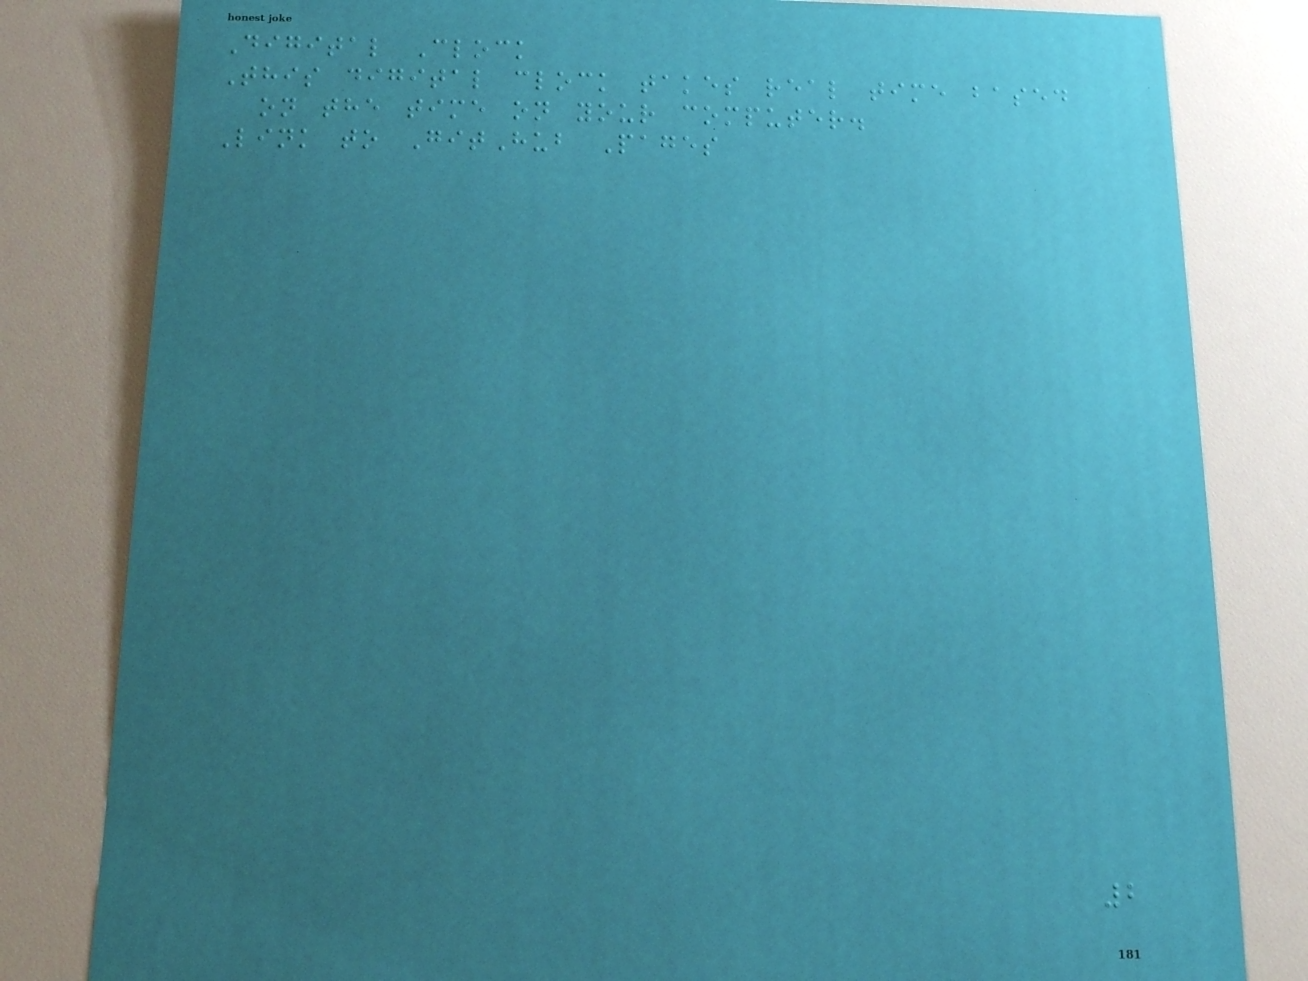Digital Clock
This digital clock takes real time based
on the time on your computer.
Link to GitHub Pages
2
